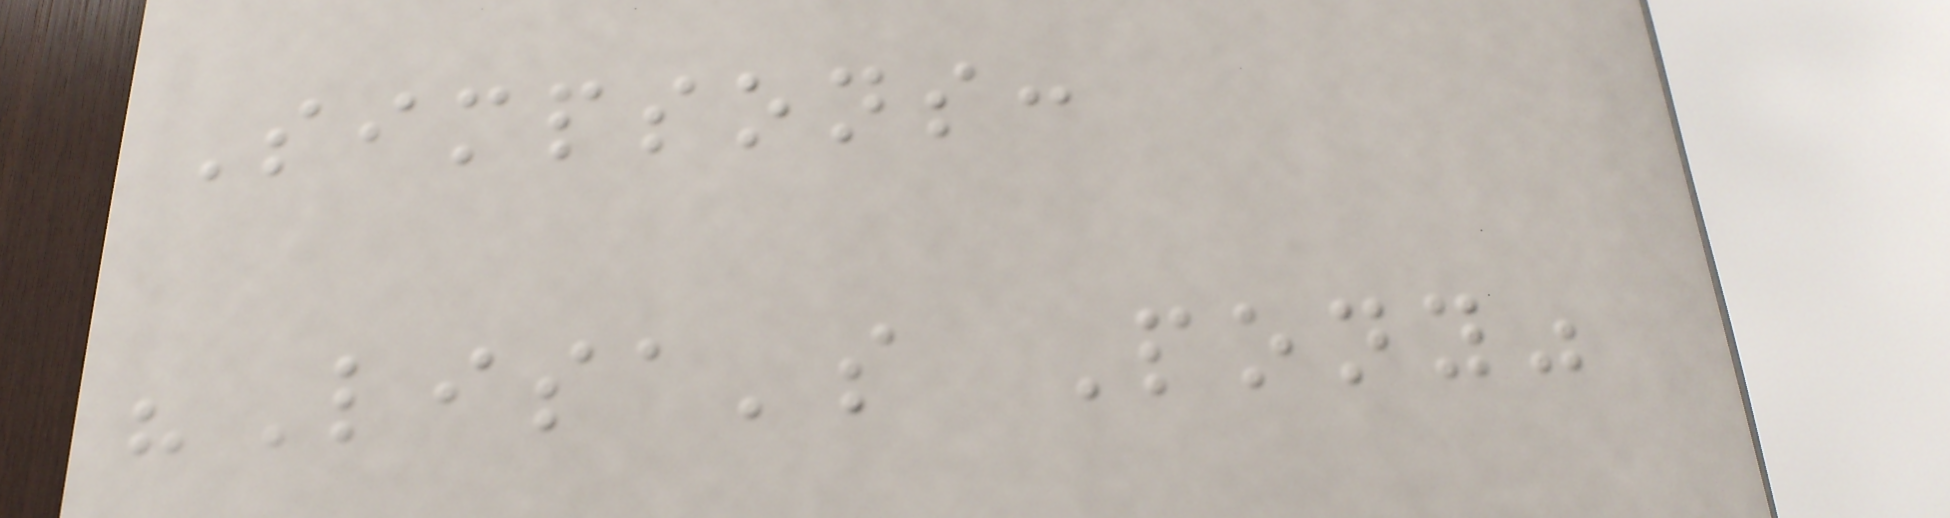Simpsons:
"Lisa's Pony"
